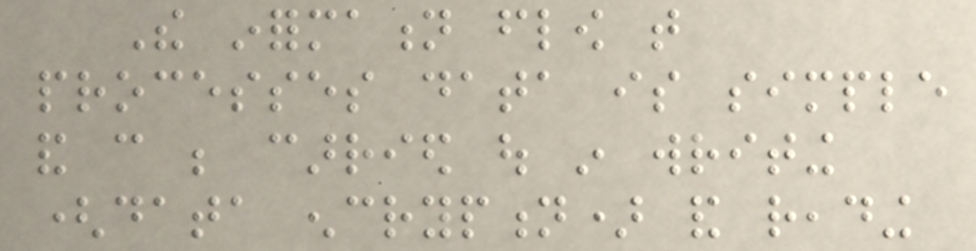The information flow that
processes data is simple
and can be carried out in writing
(data encryption) and reading
